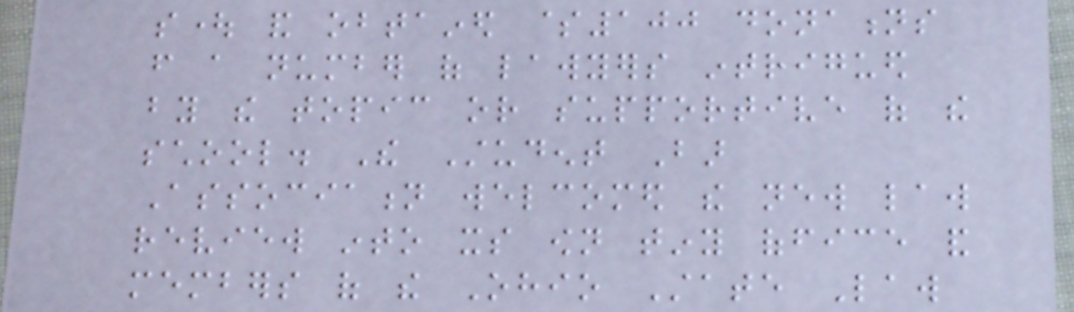sought and obtained $100 donations
from a number of lawyers intrigued
by the topic or supportive of the
school. The Student Bar
Association welcomed the new law
review into its own tiny office and
members of the Ohio State Law
